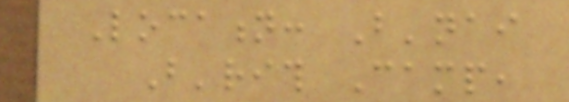Location: B'nai
B'rith Camp,
